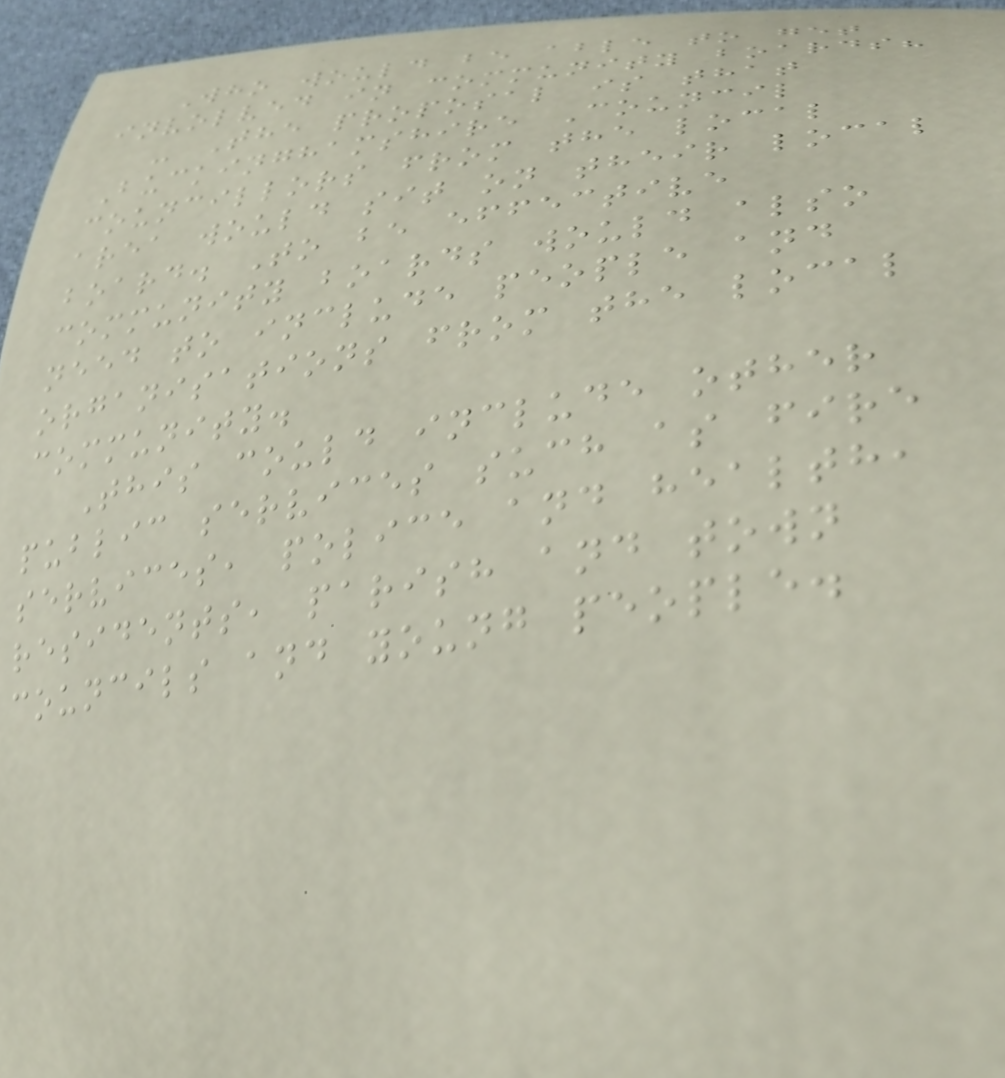Who would be able to get
involved in community boards?
- The proposal is that
Buckinghamshire Council
councillors from the local
area would sit on their local
board. To be effective
community boards would also
need to include people and
organisations from the local
community.
This could include other
public services such as fire
services, police and health,
residents, parish and town
councils and young people.
